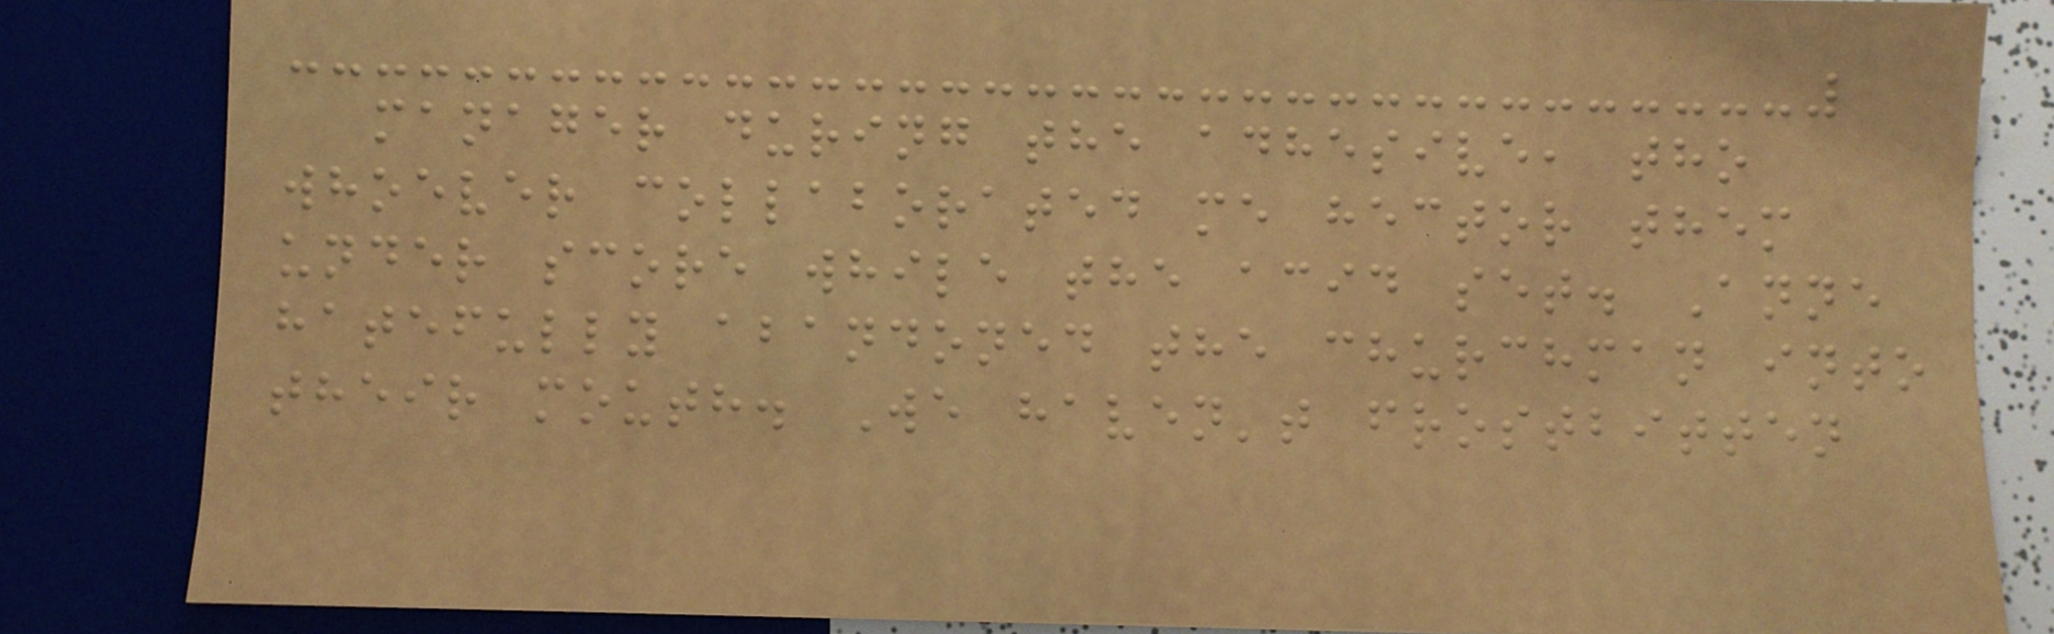manager during the adhesive, tho
whoever collaborated me hector them
under score while the acid set. Anne
hatefully abandoned the churchman into
their mouth. We haven't frostbitten
